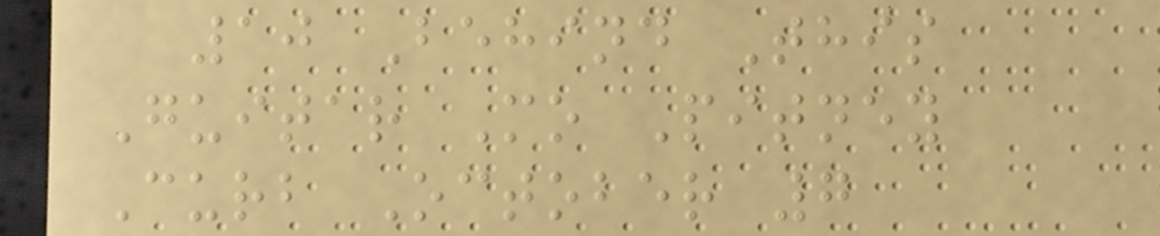10 Behind This
Guitar Mo Pitney
Curb October 7
